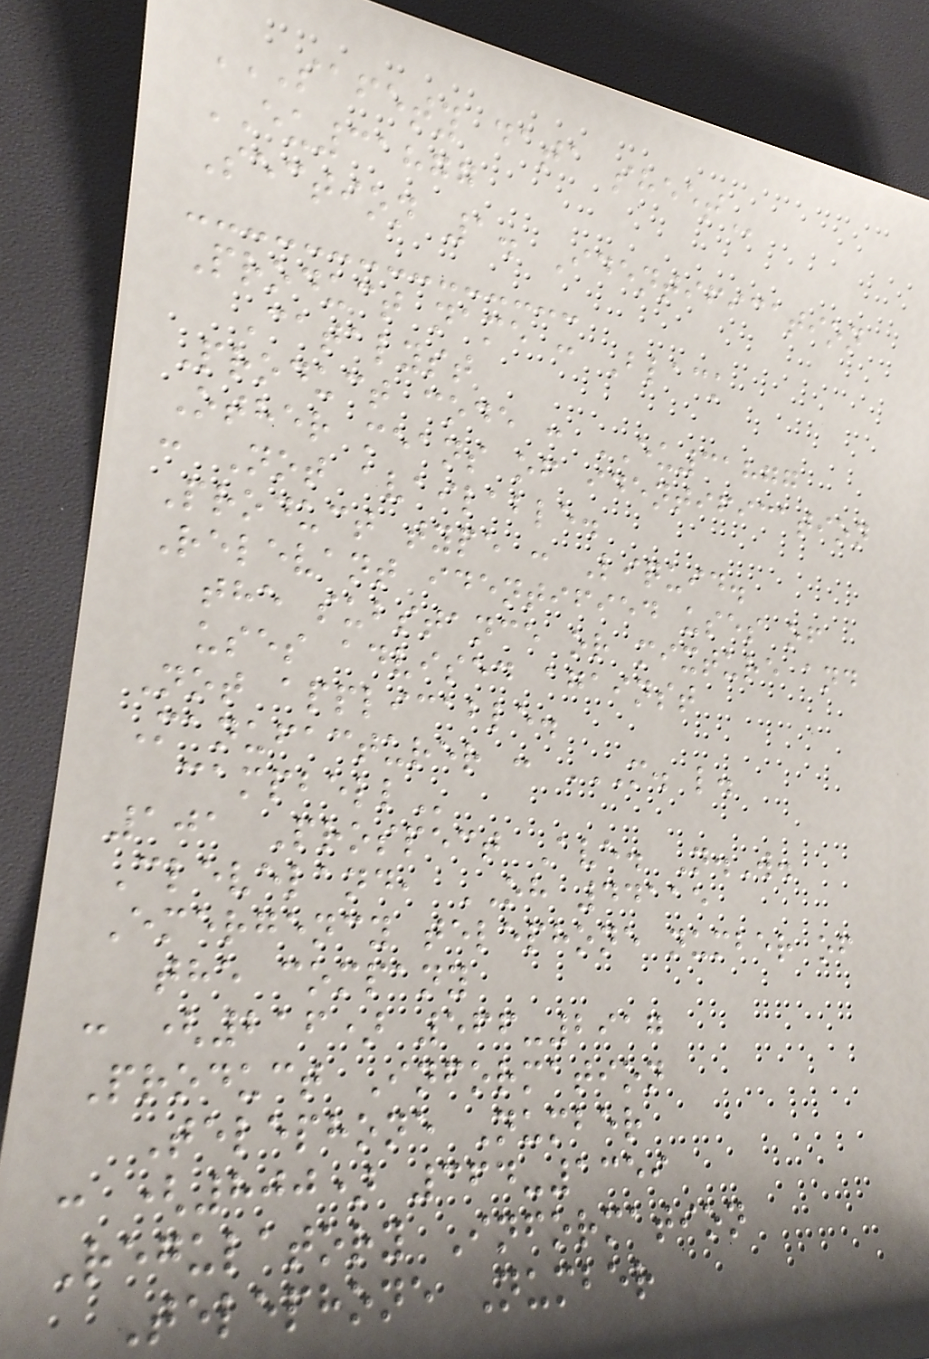SAFETY DATA SHEET
EU31877
Section 1. Identification
Product name : Black
Catalyst
Product code : EU31877
Other means of identification
: Not available.
Product type : Liquid.
Relevant identified uses of
the substance or mixture and
uses advised against
Not applicable.
Manufacturer : M. L.
CAMPBELL
101 Prospect Ave. N.W.
Cleveland, OH 44115
Emergency telephone number of
the company
: (216) 566-2917
Product Information
Telephone Number
: (800) 364-1359
Regulatory Information
Telephone Number
